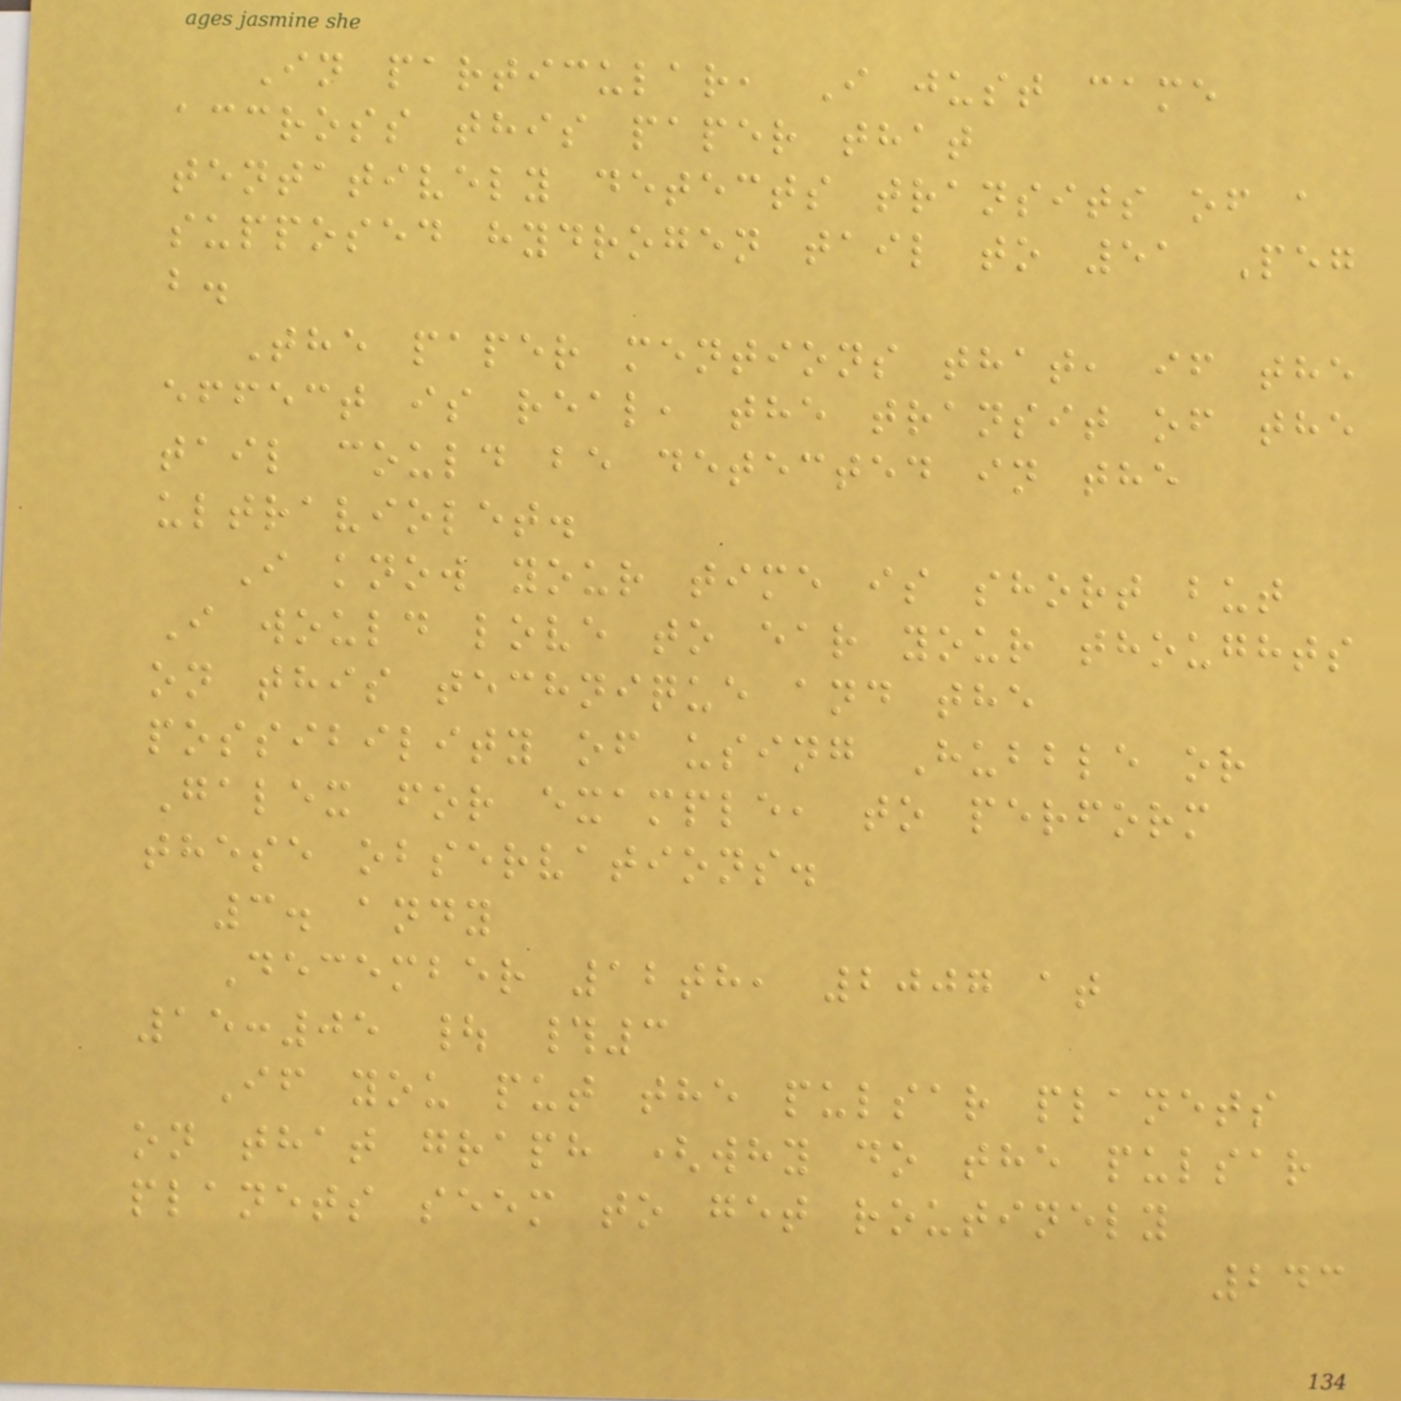In particular, I just came
accross this paper that
tentatively detects transits of a
supposed hydrogen tail to 51 Peg
b.
The paper mentions that, if the
effect is real, the transit of the
tail could be detected in the
ultraviolet.
I know your time is short but
I would love to ear your thoughts
on this technique and the
possibility of using Hubble or
Galex for example, to perform
these observations.
3. andy
December 12th, 2007 at
15:05 | #3
If you put the pulsar planets
on that graph (why do the pulsar
planets seem to get routinely
243
